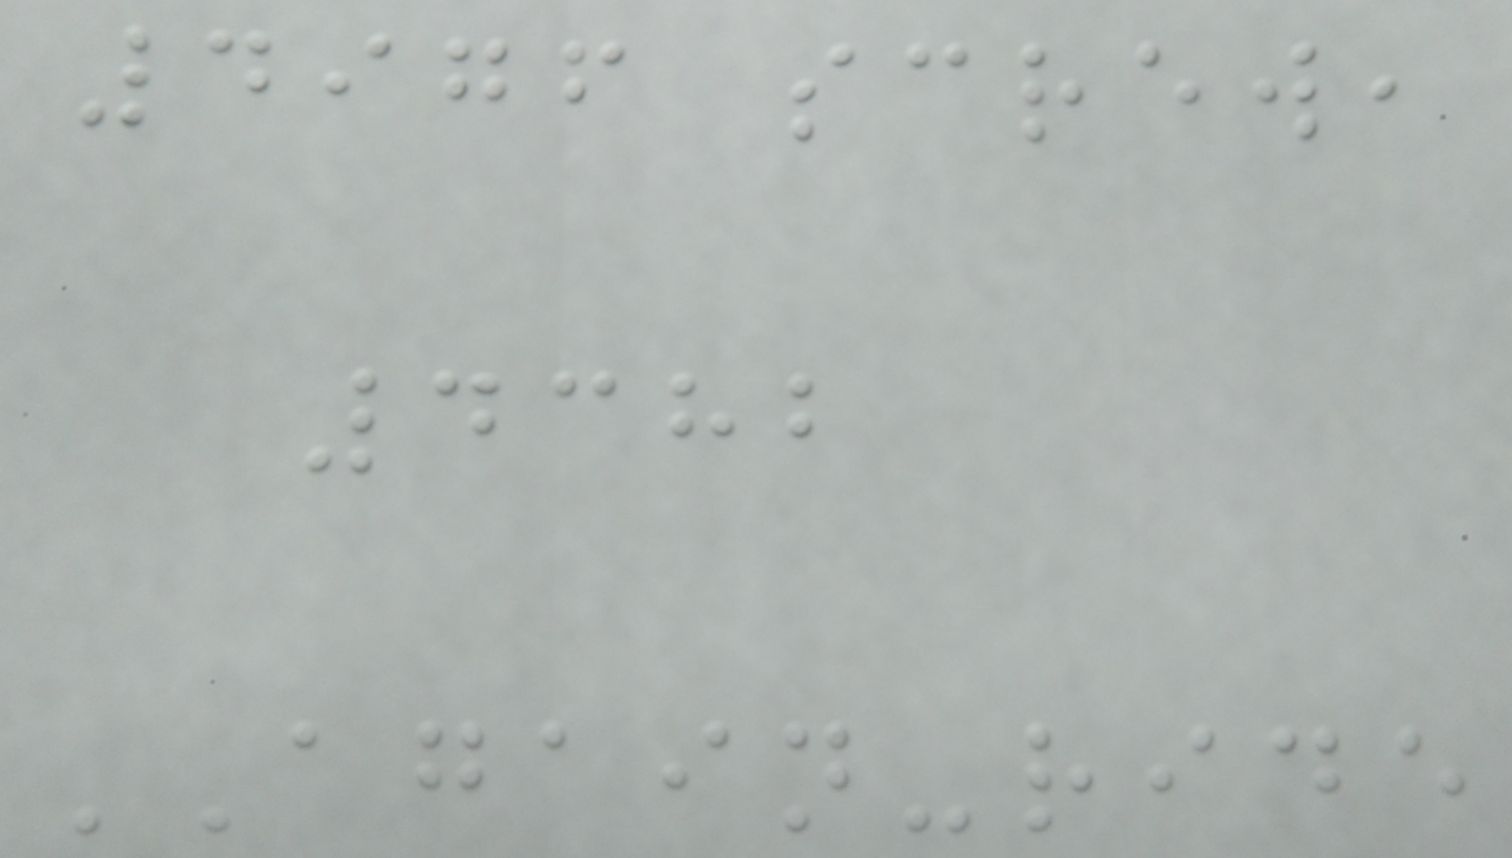4976 screw,
4382
AGAIN-ride
